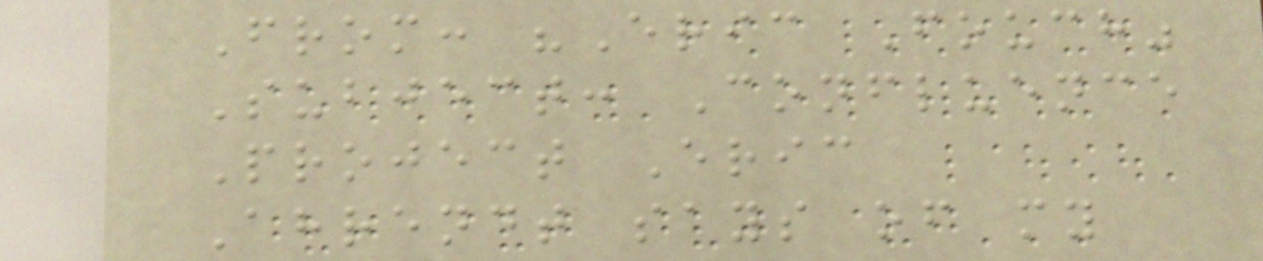From: "Eric Fouch"
Subject: Confluence
Project Eric
Ahrendt says of my
